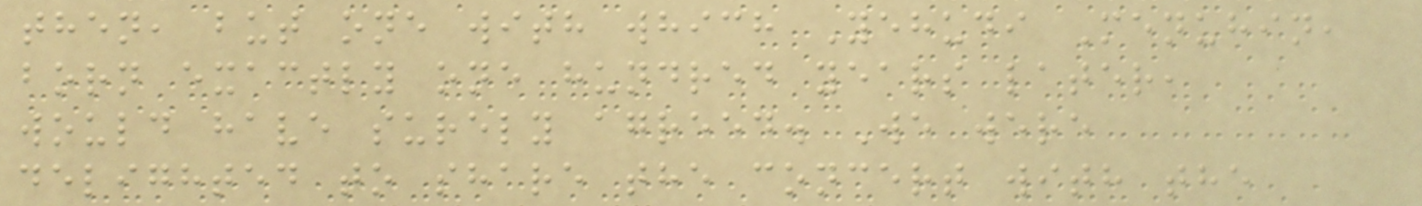then, but one with which Yehudi Menuhin,
born exactly one hundred years later,
would have surely agreed. We were
delighted to share the concert with the
